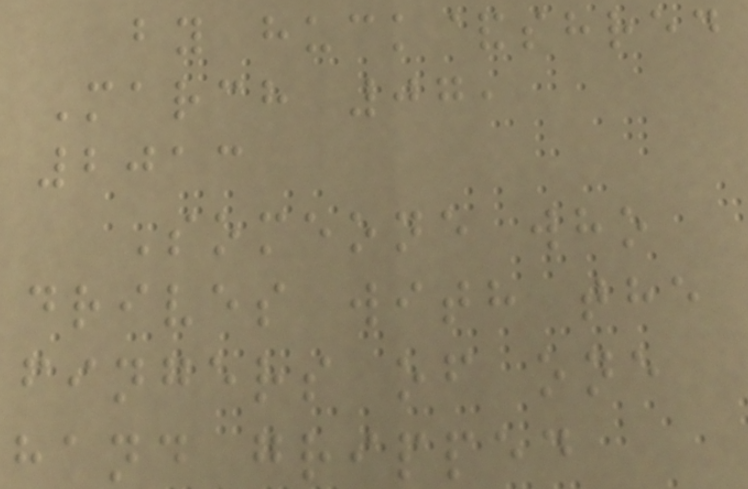by huck&shred
March 07,
2013
Someone who
drives with the
fingers of one
hand gripped
